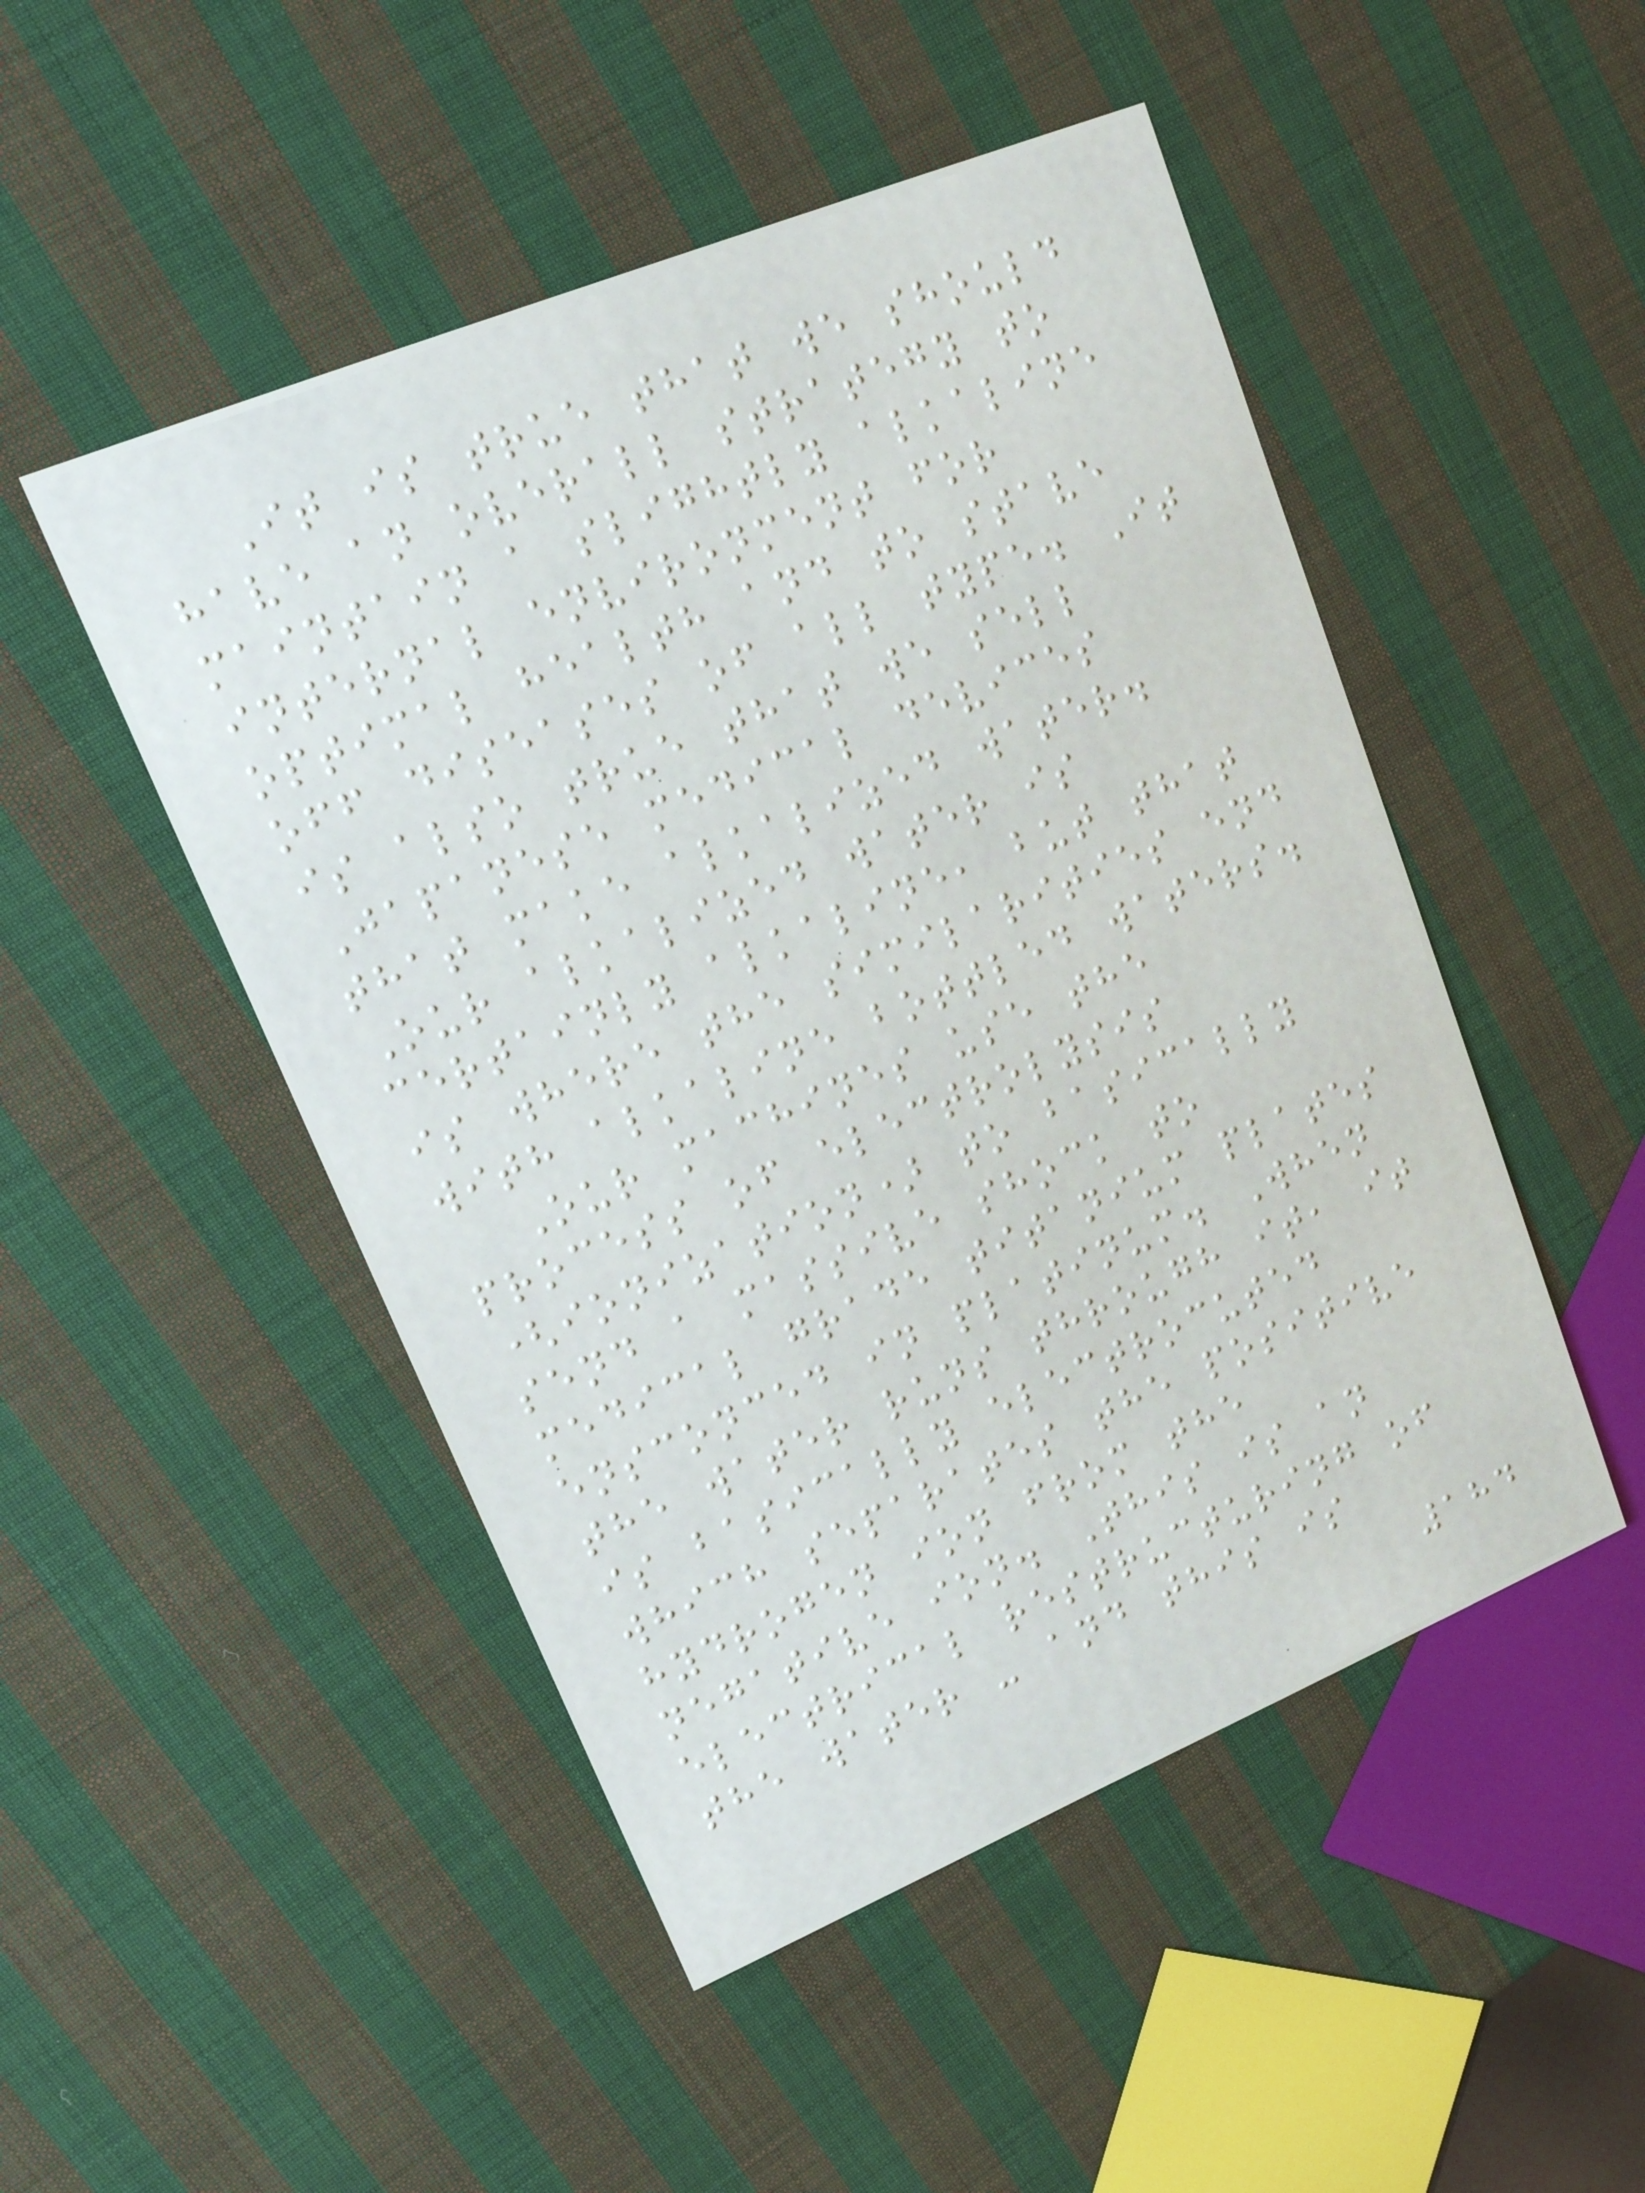It is true that we should
have an overall strategy to
maintain a slightly alkaline
internal environment for
optimal health and to stave
off diseases of all type. It
is also true that we sell
Japanese medical devices
that make alkalized water.
Our alkalized water is
certainly alkaline, but that
is where the similarities end
with alkaline bottled waters.
Our machines use the
process of electrolysis
(ionization) to basically
send a massive shock to
medical grade titanium plates
ensconced in platinum. When
the water runs through it, it
is basically electrocuted
which separates the positive
hydrogen ion from the
negative ion. This is an
electrical restructuring of
the water - and this is
184
